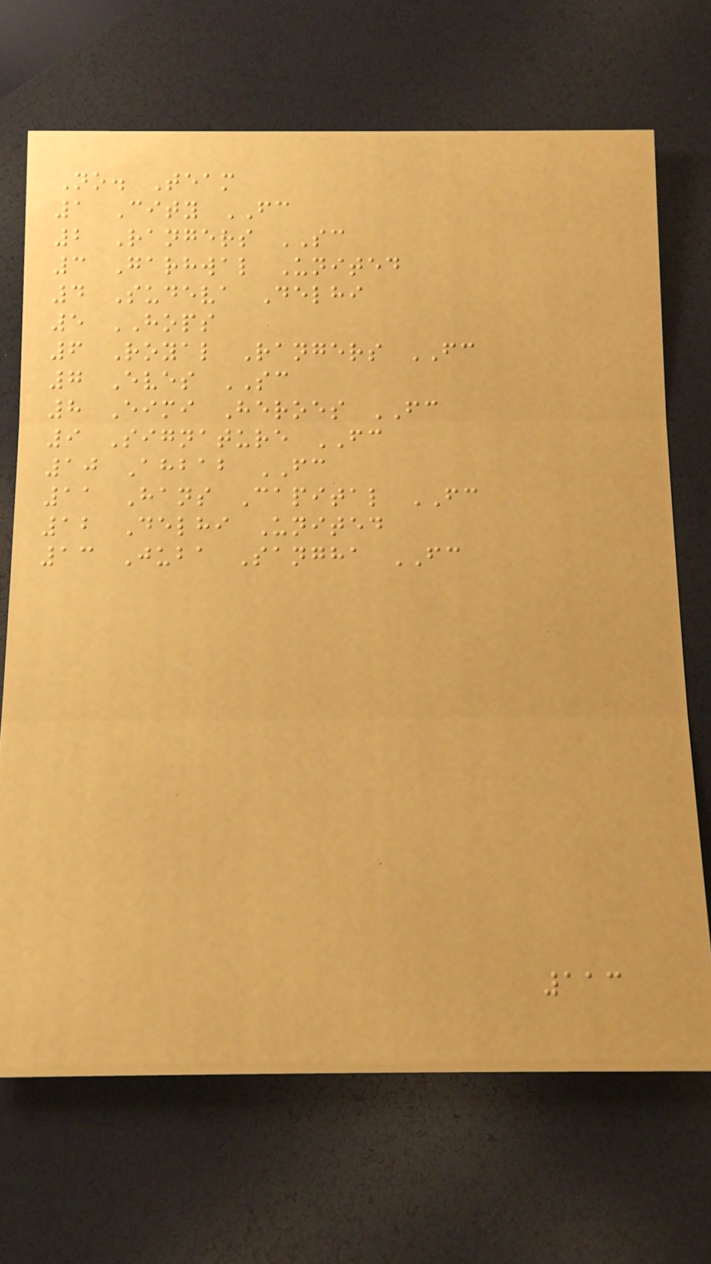No. Team
1 City FC
2 Rangers SC
3 Garhwal United
4 Sudeva Delhi
5 HOPS
6 Royal Rangers FC
7 Eves SC
8 Eimi Heroes FC
9 Signature FC
10 Ahbab FC
11 Hans Capital FC
12 Delhi United
13 Juba Sangha FC
113
